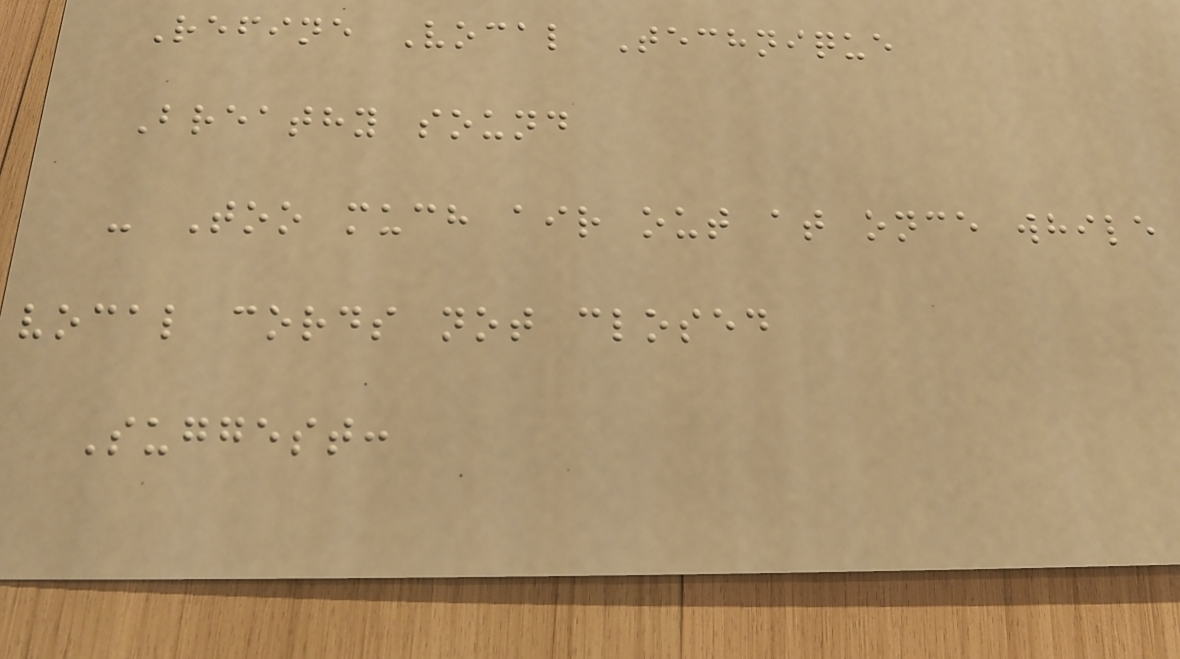Refine Vocal Technique
Breathy sound
- Too much air out at once while
vocal cords not closed
Suggest:
